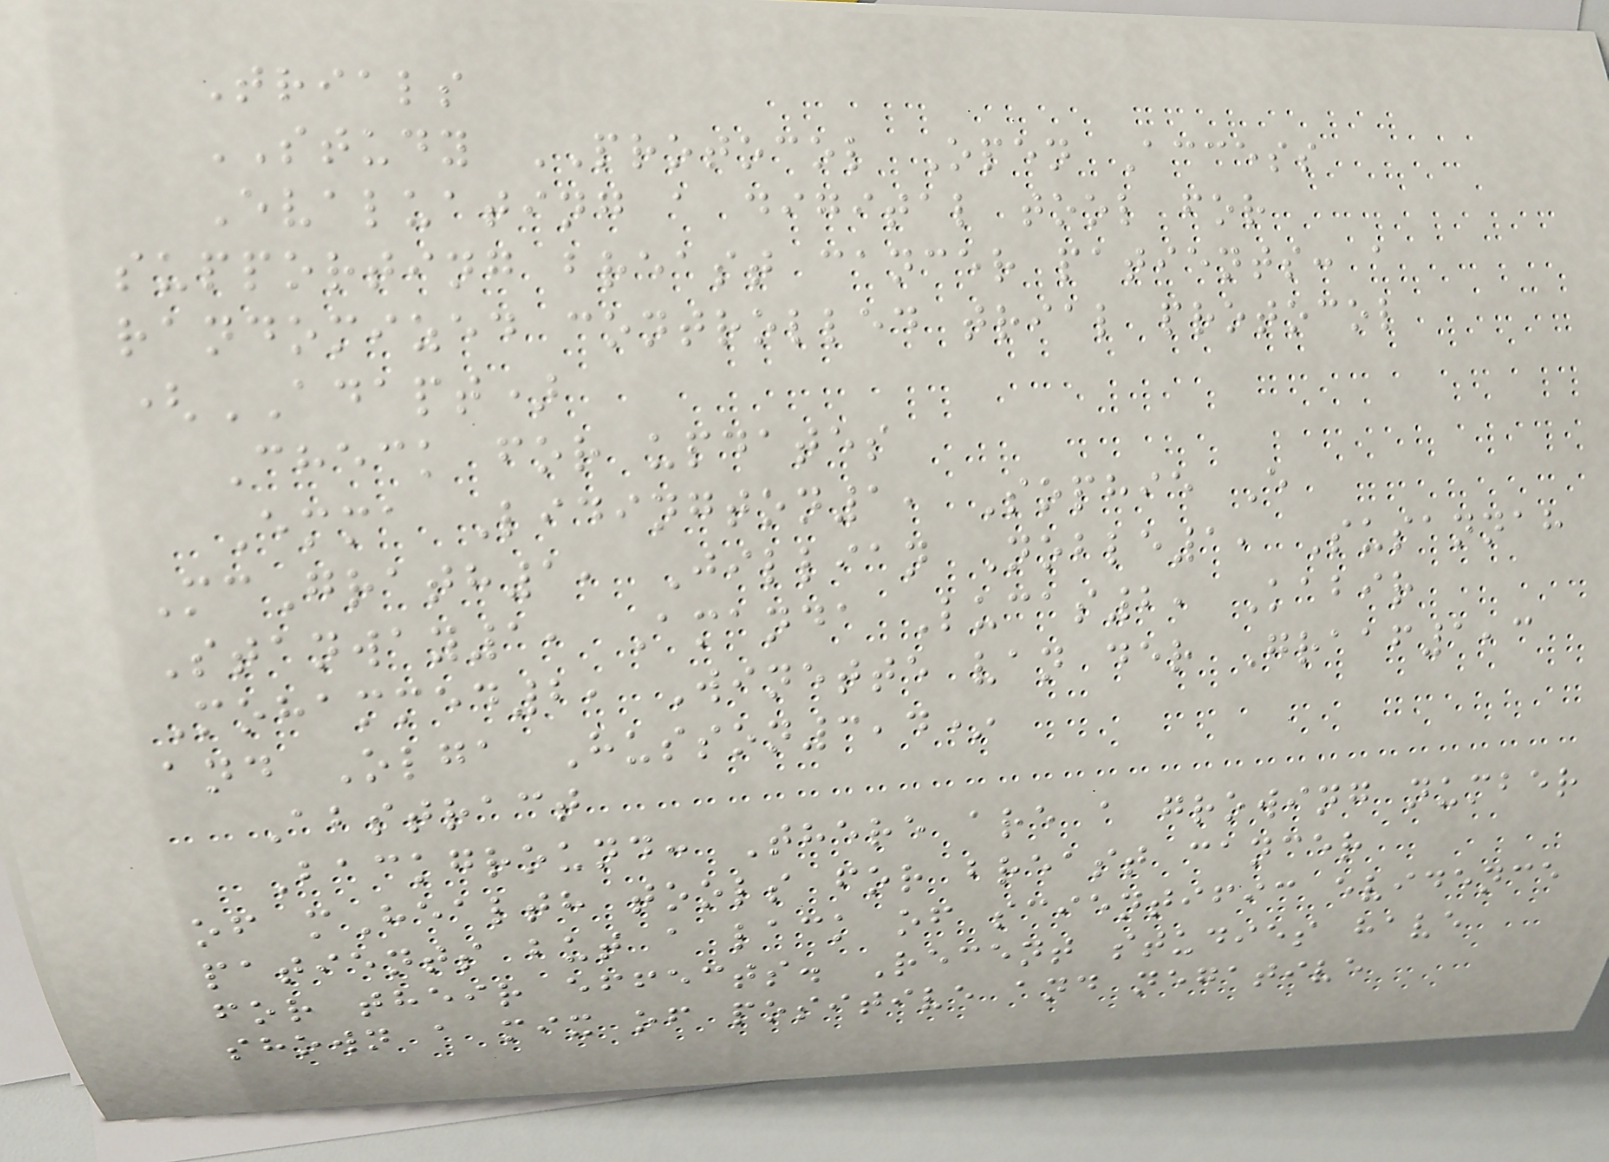Trials
STUDY PROTOCOL Open Access
Evaluating a digital tool for
supporting breast cancer patients: a
randomized controlled trial protocol
(ADAPT)
Check for updates
Emma Lidington1, Sophie E
McGrath1, Jillian Noble1, Susannah
Stanway1, Amanda Lucas2, Kabir
Mohammed2, Winette van der Graaf1,3
and Olga Husson3,4*
Abstract
Background: There are a growing number
of mHealth tools for breast cancer
patients but a lack of scientific evidence
for their effects. Recent studies have
shown a mix of positive and negative
